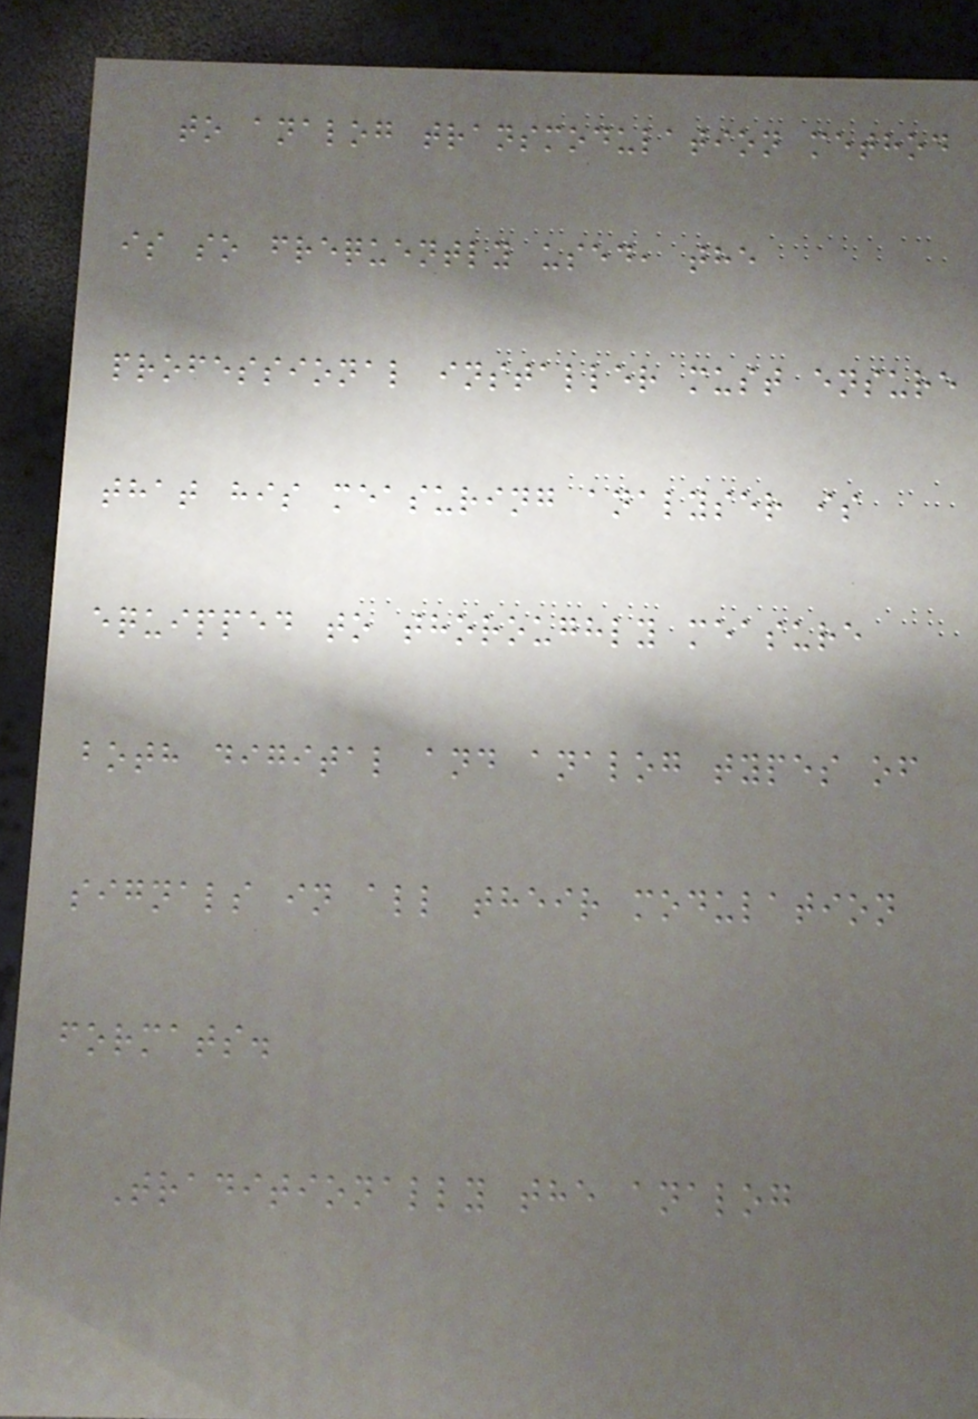to analog transmodulation method
is so frequently used, the
professional installer must ensure
that his measuring analyser is
equipped to thoroughly measure
both digital and analog types of
signals in all their modulation
formats.
Traditionally the analog
